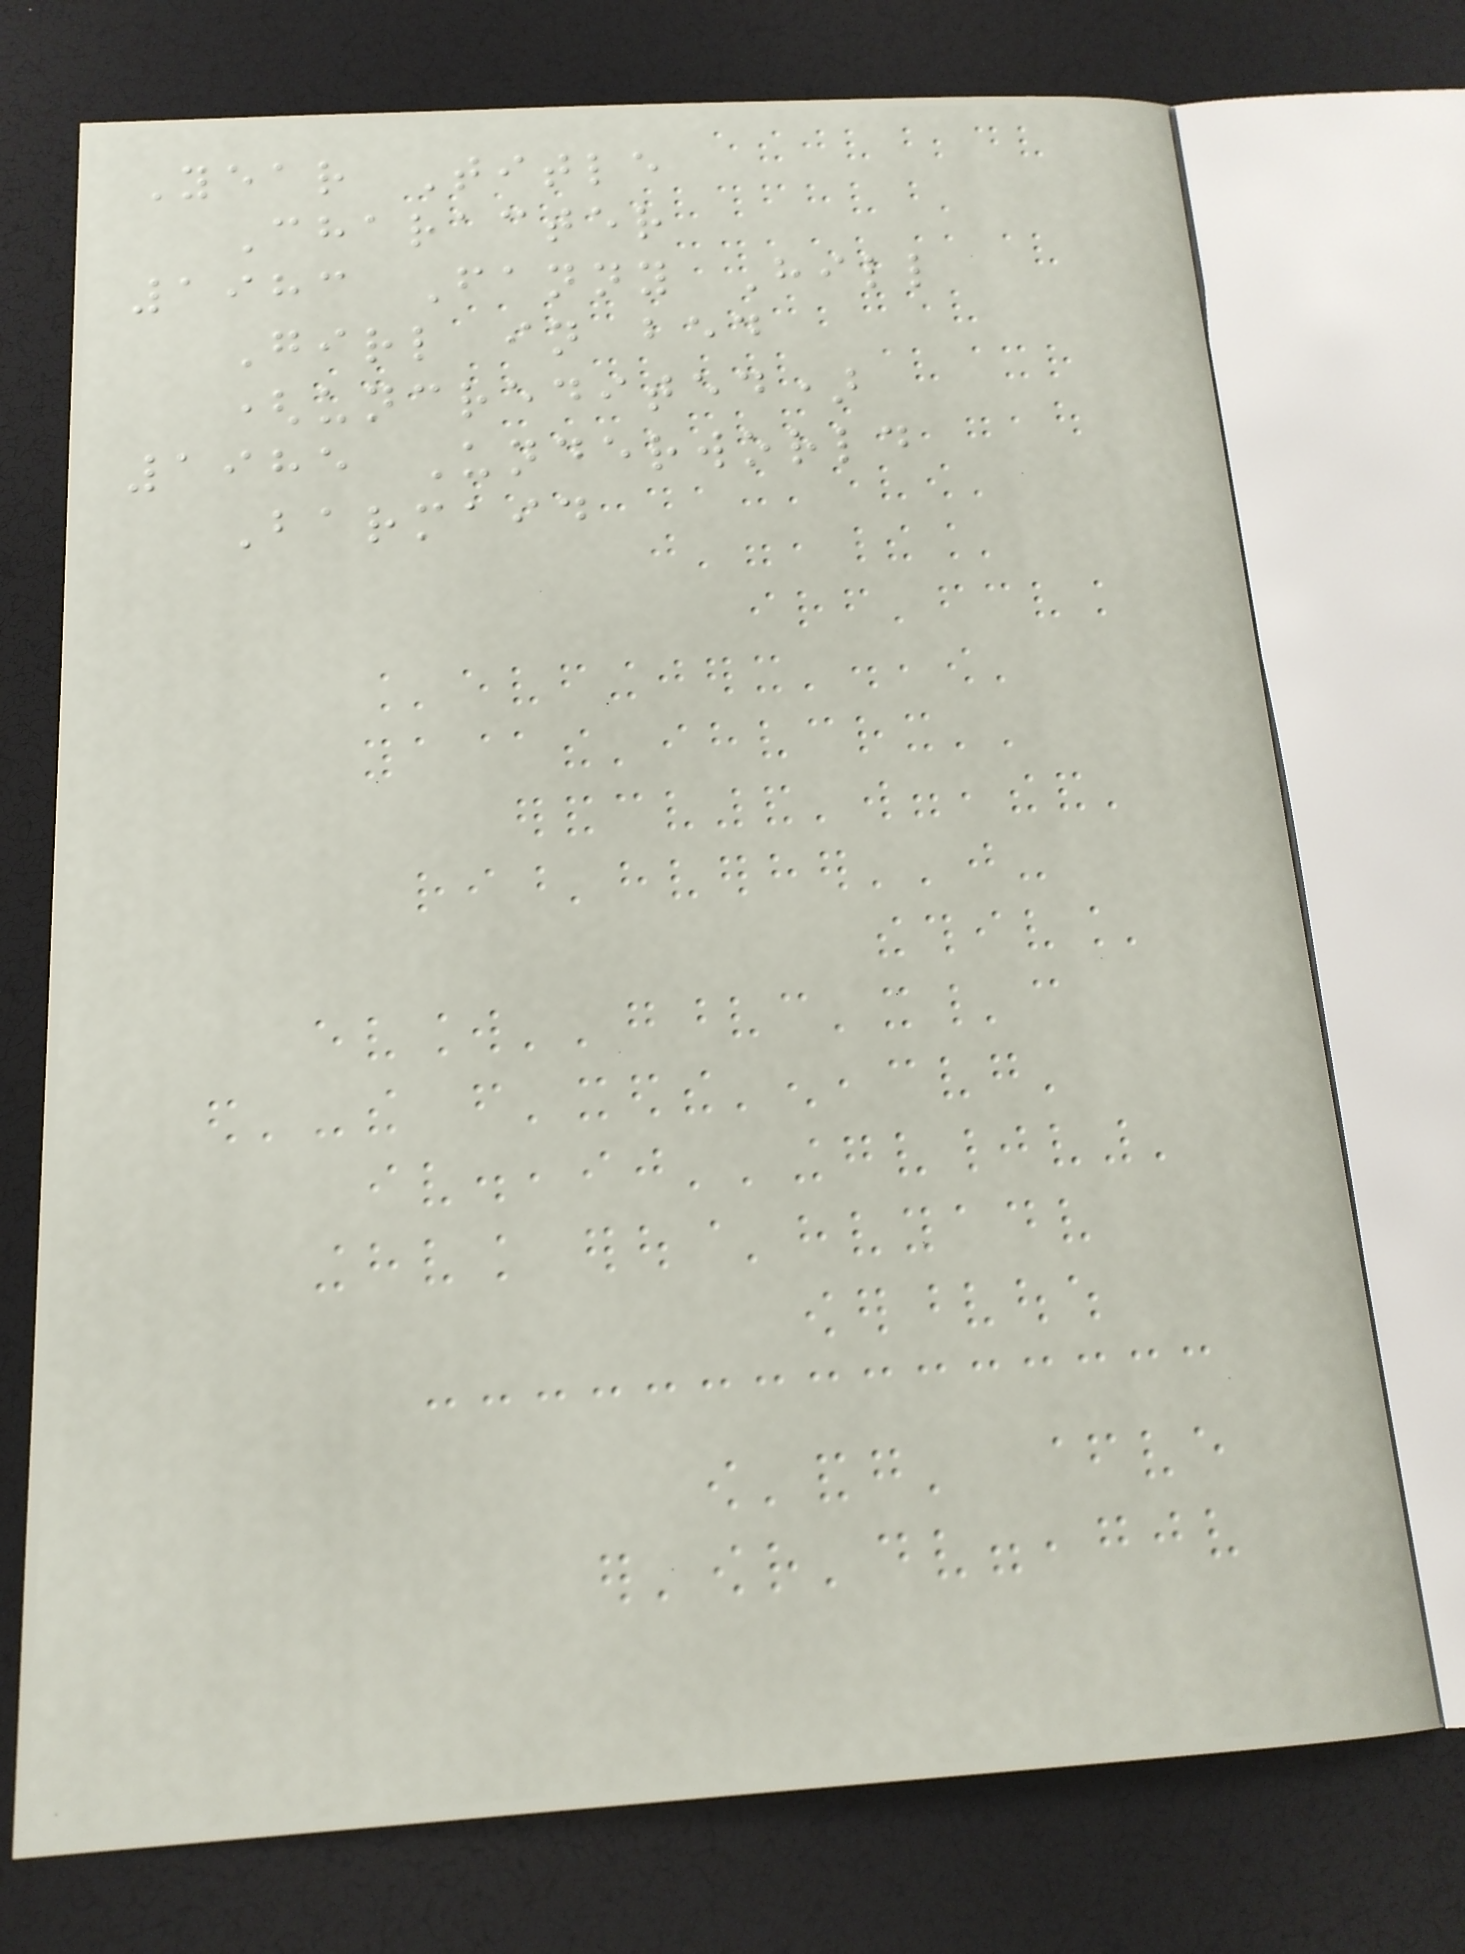Year Title
Character
1983 Fanny Hill
Girl in bed
(uncredited)
1985 Underworld
Barmaid
